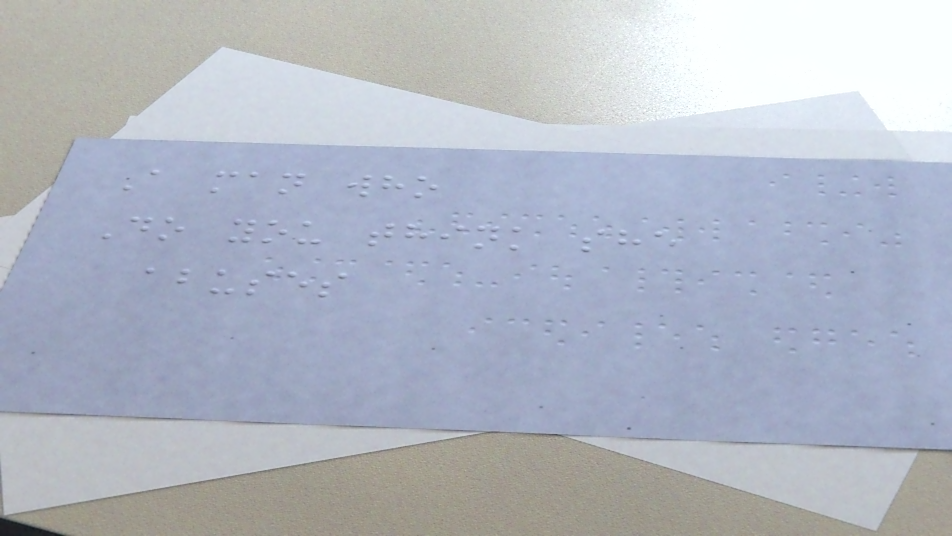A man who
Do you think she
abuses
